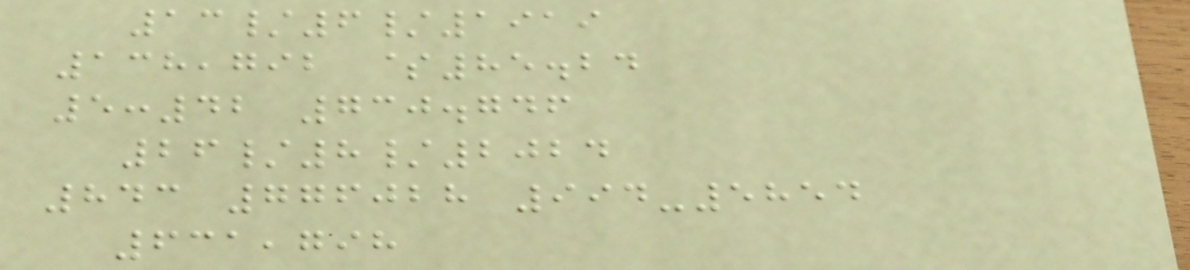13/6/1919
138,792 $85.24
5:42 730.746
26/8/2024
843 776028 994-5854
631,798
